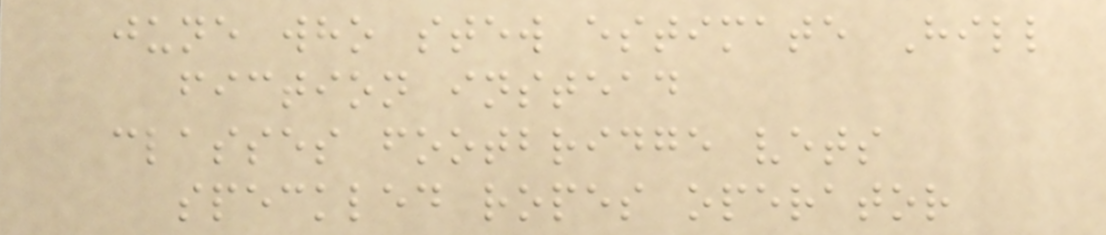june who stew estimate Hill
fiction instead
classes footbridge vets
speckled ropes operator
